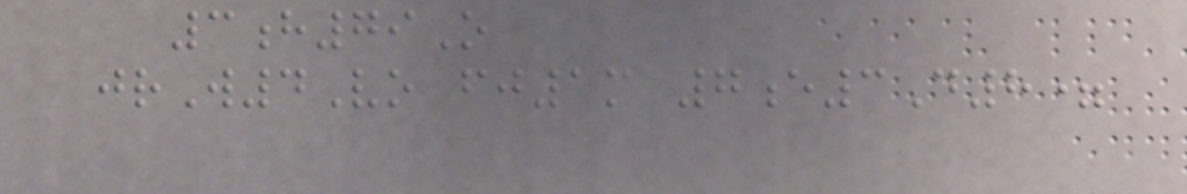3h79O
jrW4Vo fj1m 7e3D8=
